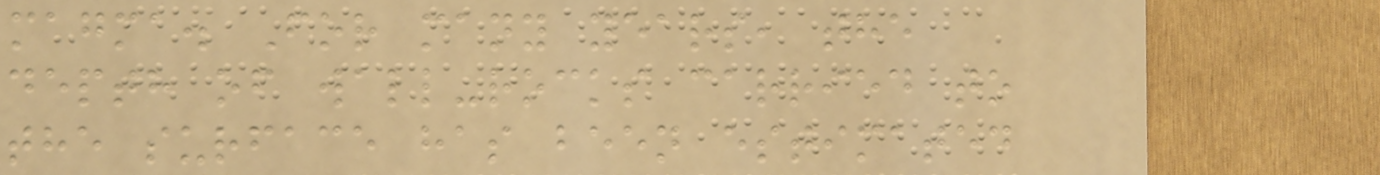magma. For many years, the
depth of wall-rocks carried to
the surface has been estimated
